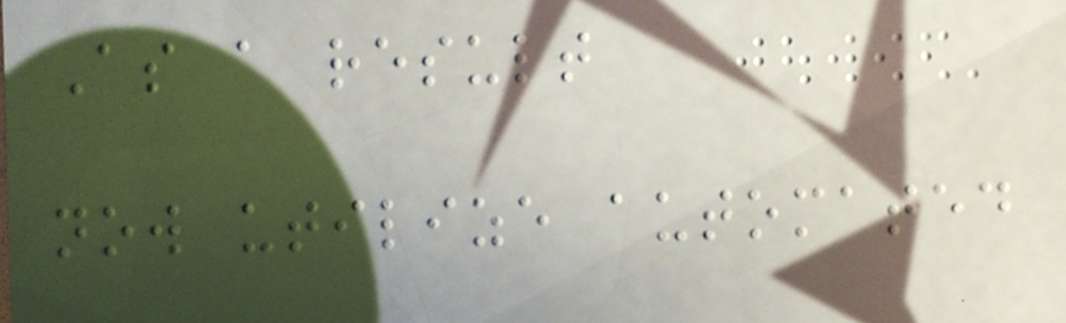As a result
now utilize automated
